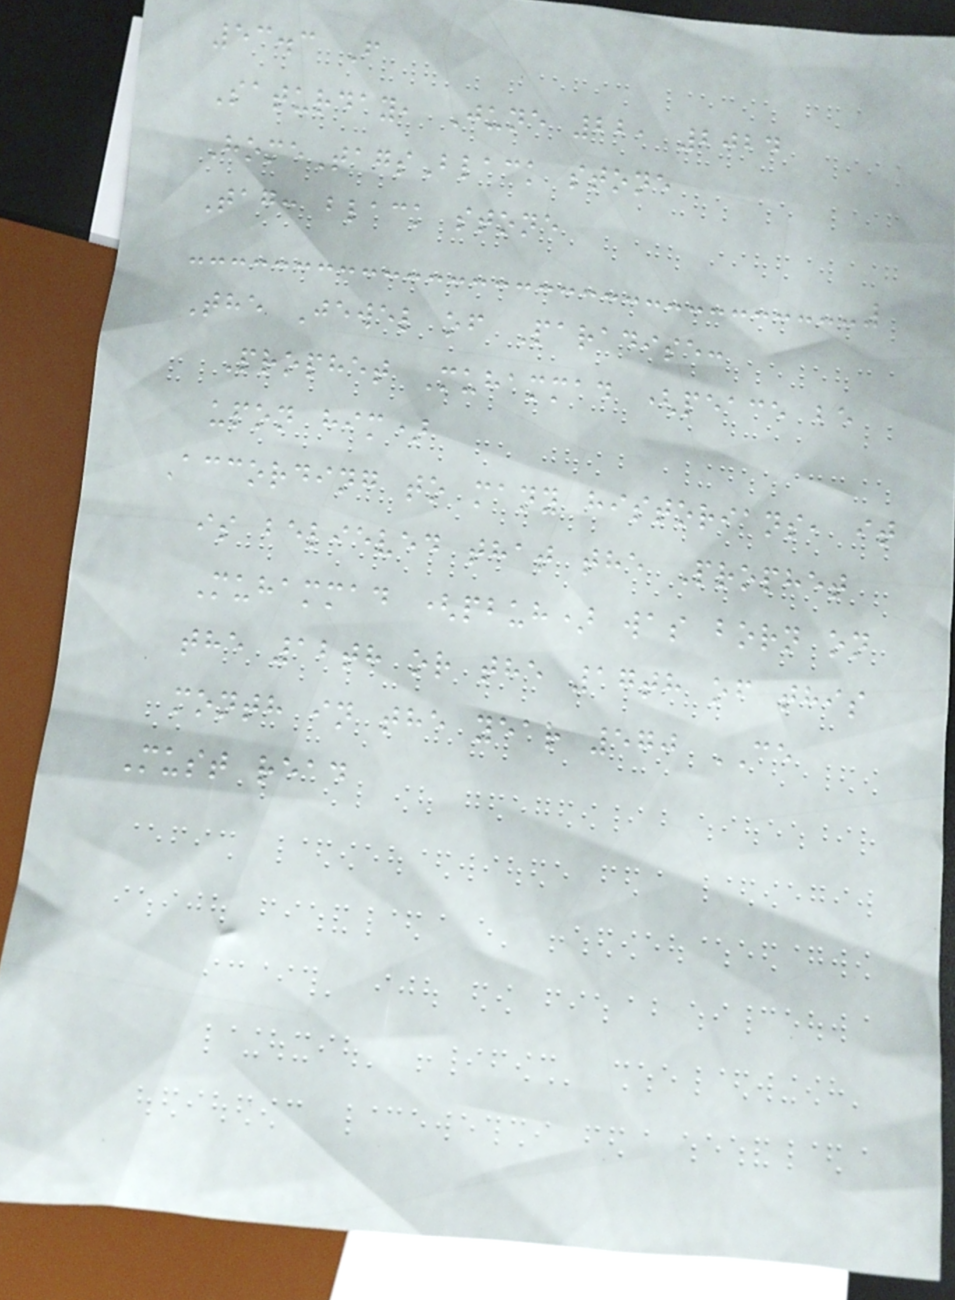53.3 F
Saturday, June 22, 2024
HomeTagsBlack stone
Tag: black stone
The Jewel of Paradise:
Prophet Muhammad (peace be
upon him)
According to many historians, it
is believed that the Prophet
Muhammad (pbuh) was born on
the 12th or the 17th of this
month in the year 570 CE
Must read
